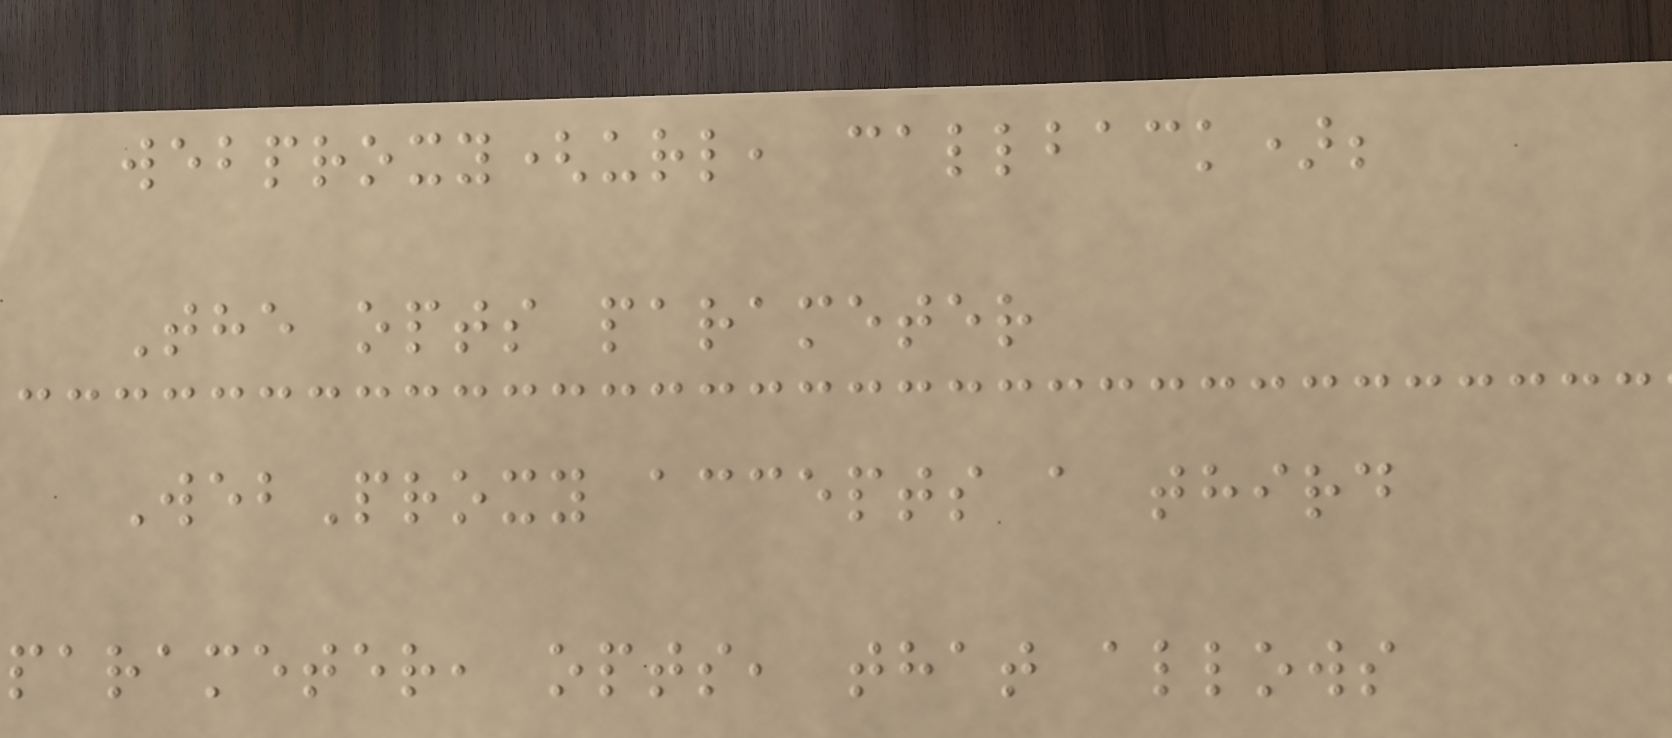webproxy(url, callback);
The opts parameter
WebProxy accepts a third
parameter, opts, that allows
